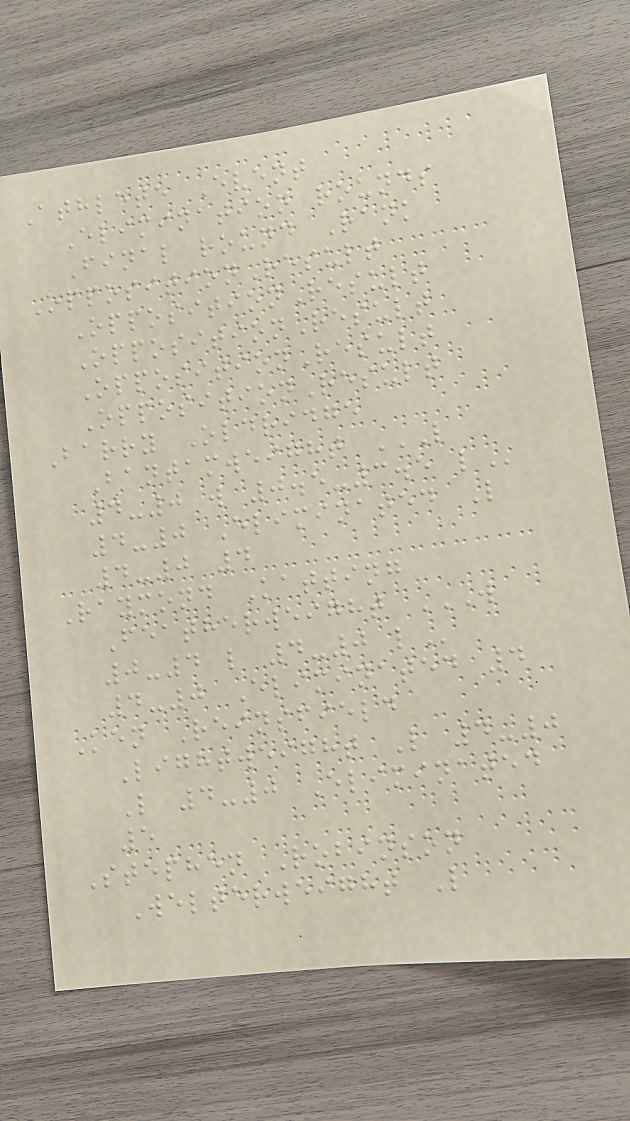Athlete Event
Elimination rounds
Final round Rank
OppositionResult
OppositionResult
OppositionResult
OppositionResult
OppositionResult
Barry Oldridge
Bantamweight L
4-0 W 0.5-3.5 L
4-0 Eliminated L
4-0 4
Raymond Katting
Featherweight W
0-4 L 4-0 L
4-0 Eliminated 4
Ken Reinsfield
Lightweight L 4-0
L 4-0 Eliminated
5
Stephen Robinson
Welterweight L
